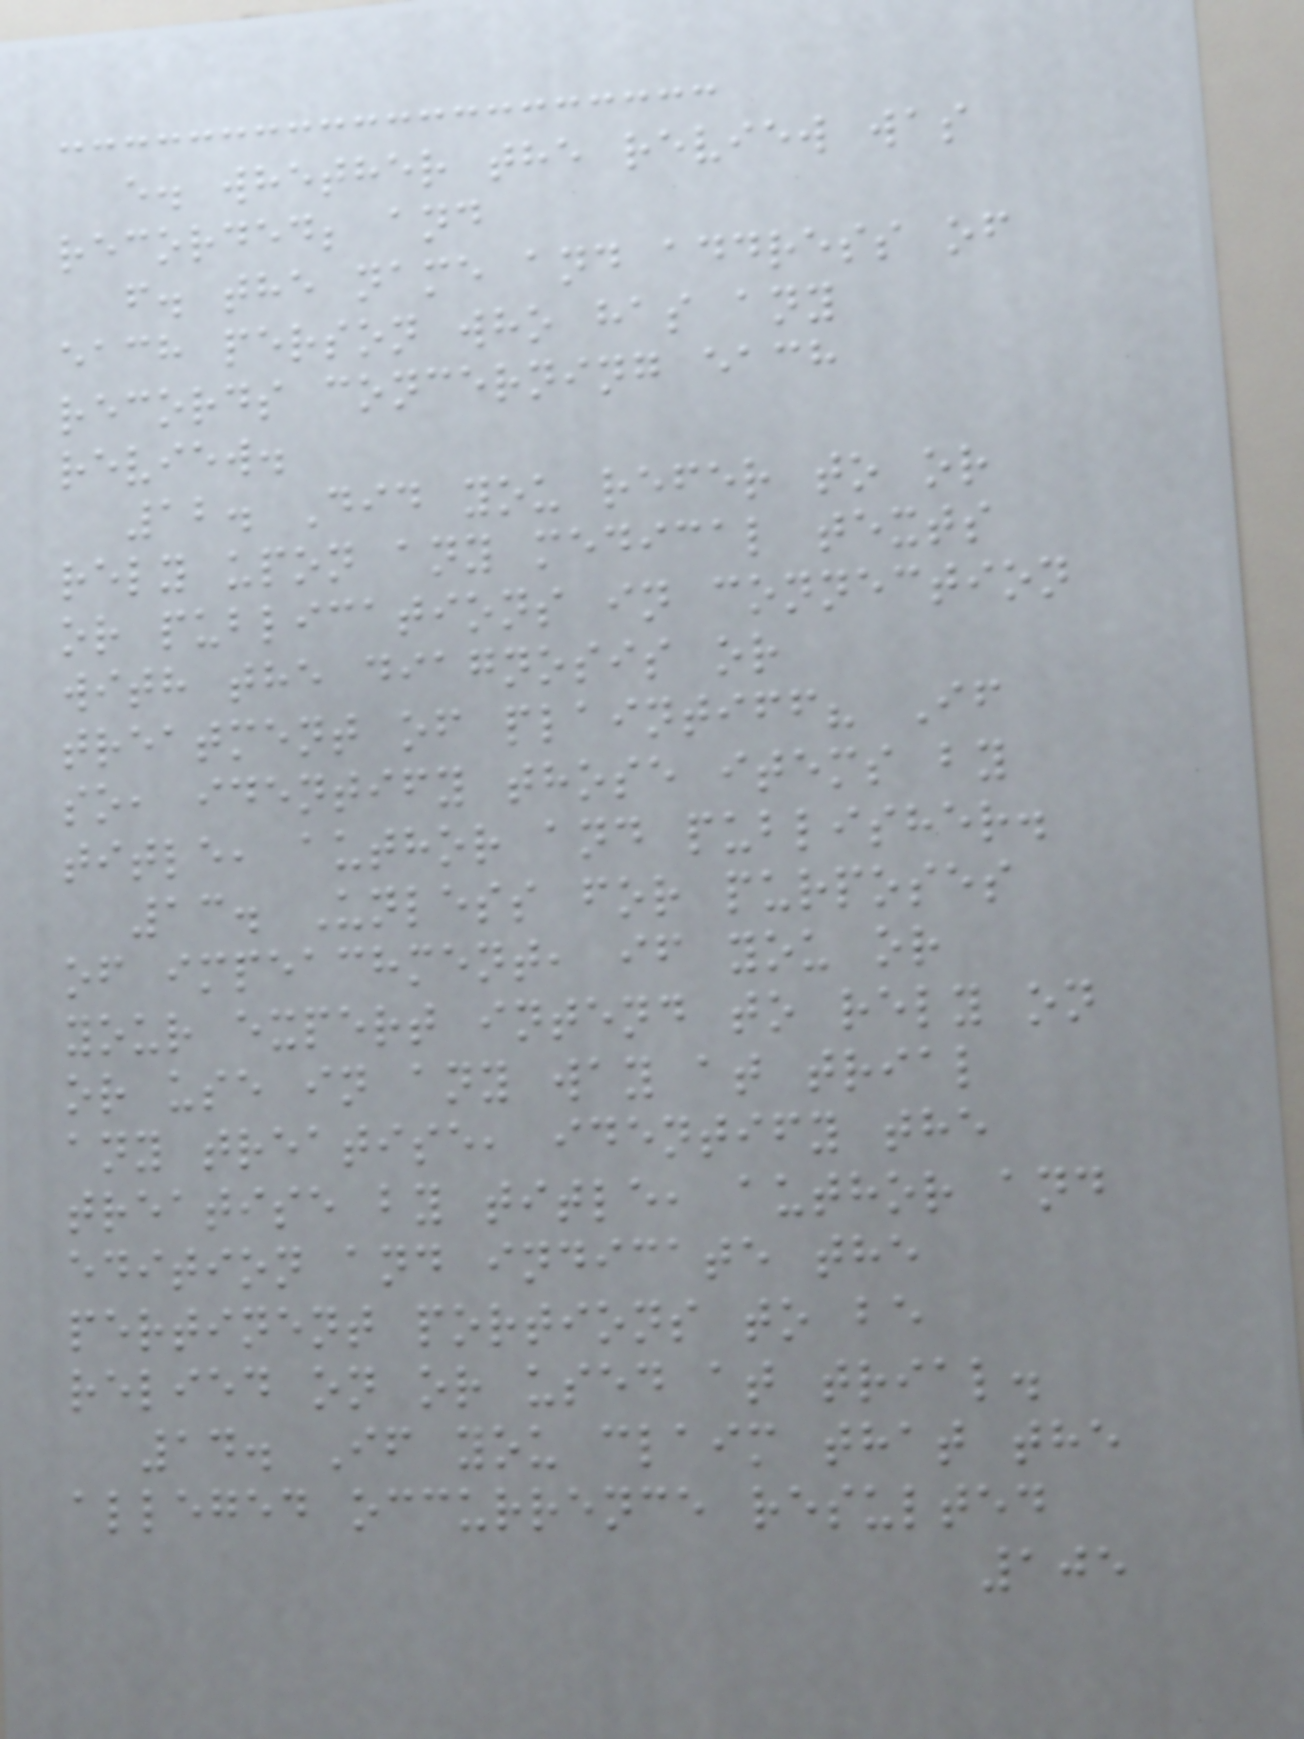e. whether the review was
recorded; and
f. the name and address of
each person who has any
records concerning each
review.
12. Did you refer to or
rely upon any medical texts
or publications in connection
with the diagnosis or
treatment of plaintiff? If
so, identify those items by
title, author and publisher.
13. Unless for purposes
of impeachment, if you or
your expert intend to rely on
or use in any way at trial
any treatise, identify the
treatise by title, author and
edition and indicate the
pertinent portions to be
relied on or used at trial.
14. If you claim that the
alleged occurrence resulted
105
